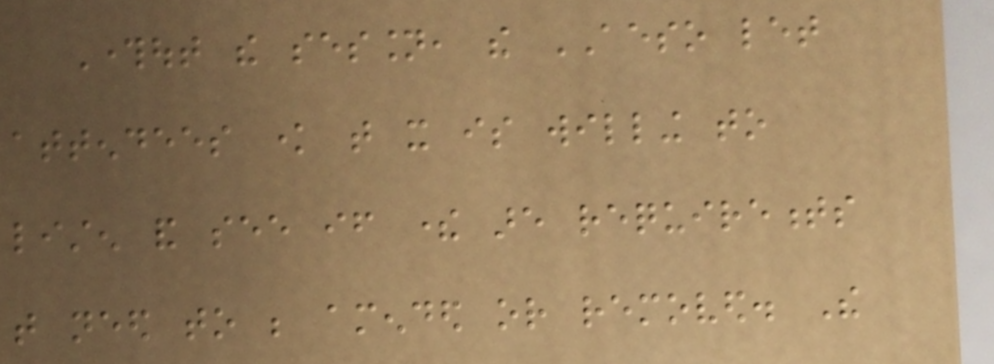Throughout the session, the AESO let
attendees know that it is willing to
listen and see if there are requirements
that need to be amended or removed. The
